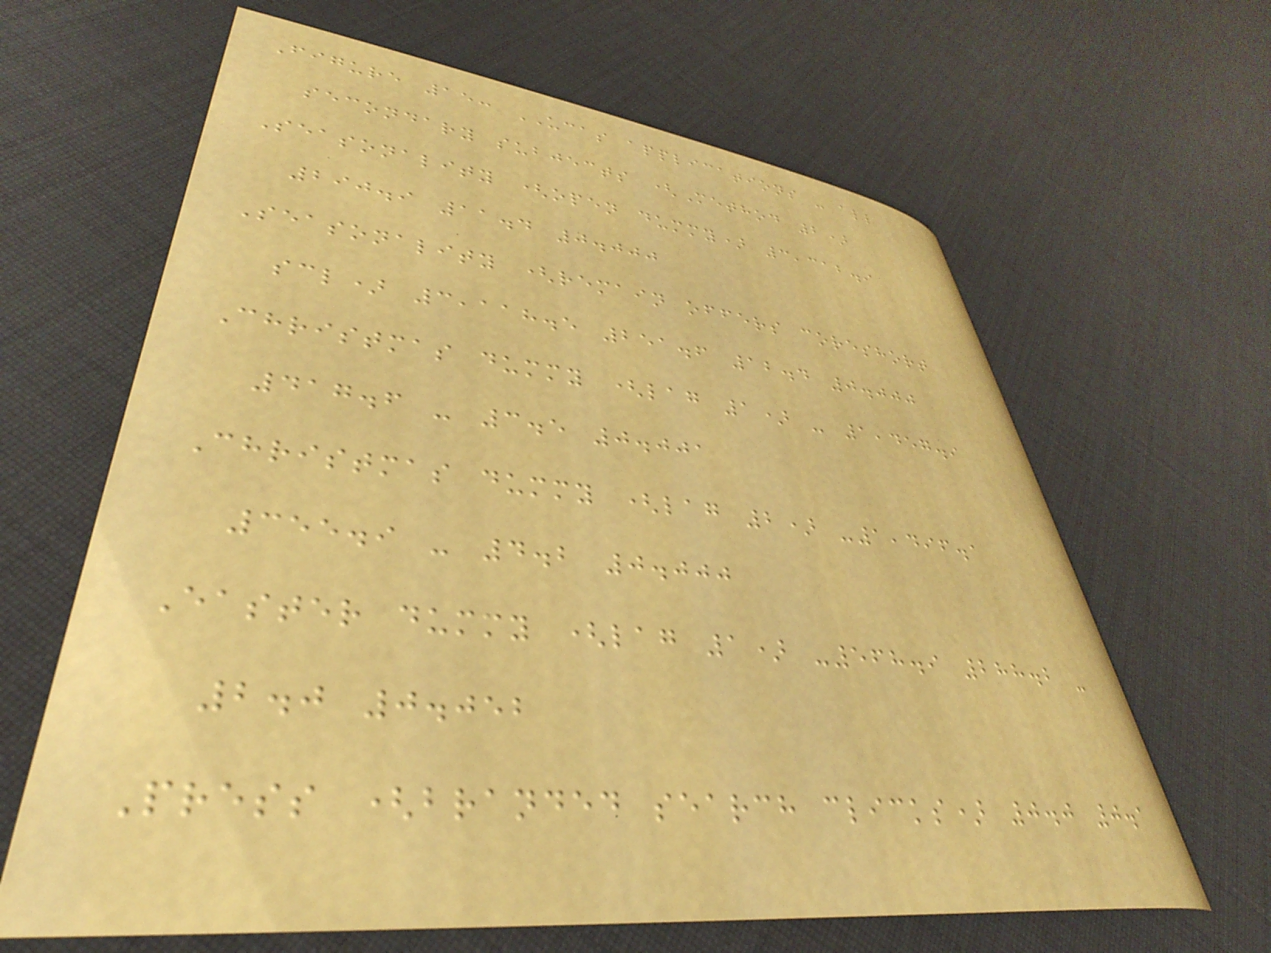Figure 15: UCAS applications - all
secondary subjects (Method 2)
Seasonality (open dummy) 3,312.9
290.9 11.4 0.000
Seasonality (remain offers coreshort
scl) 3,118.5 251.6 12.4 0.000
Christmas dummy (lag 1) - 1,457.9
417.6 - 3.5 0.001
Christmas dummy (lag 2) -1,496.1
355.9 - 4.2 0.000
Easter dummy (lag 1) -568.9 288.2 -
2.0 0.052
Press (branded search clicks) 0.0 0.1
